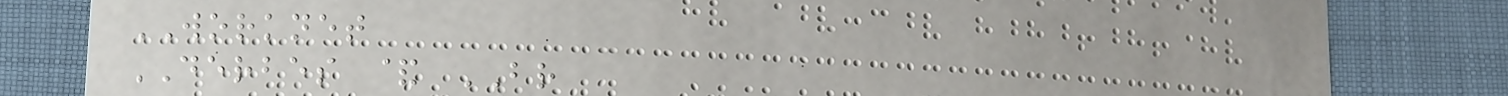WORKNET
DERBES & BR
